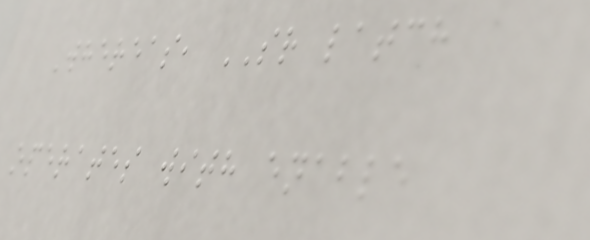Whereas, SR latch
operates with enable
